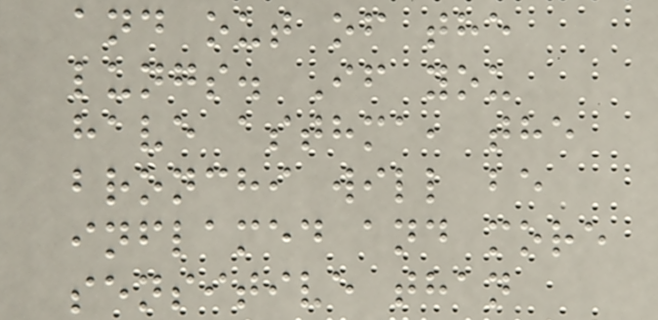and out of the
lungs. If you
have asthma, the
bronchi will be
inflamed and more
sensitive than
